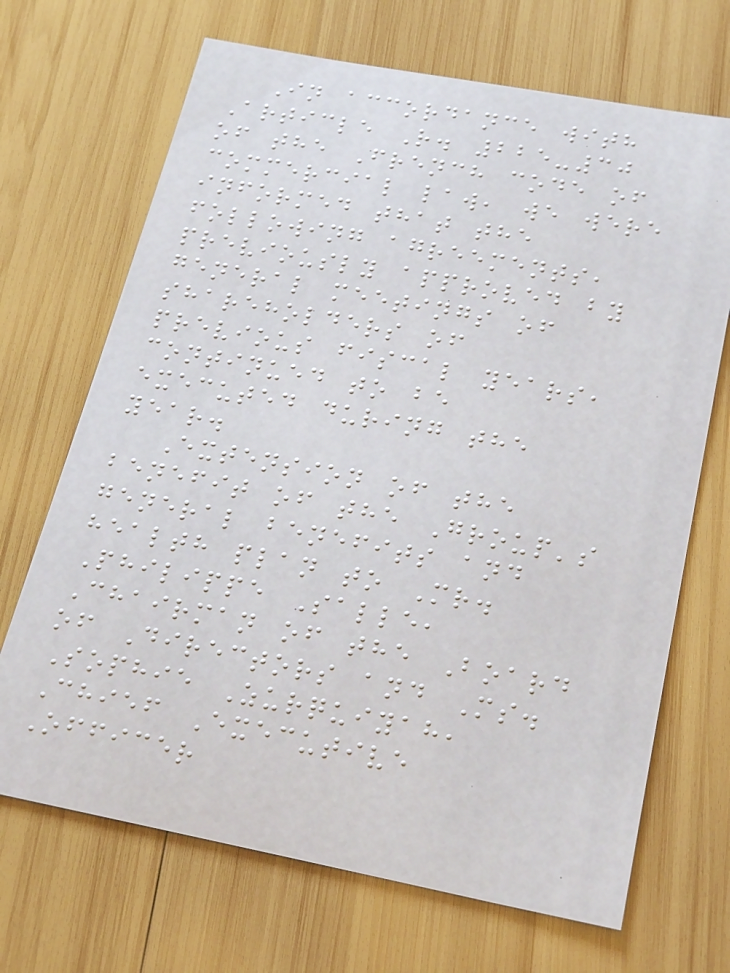In accordance with
Article R. 225-30
of the French code of
commercial law, we were
informed that the
following agreements,
previously approved by
general meetings of
shareholders of
previous fiscal years,
continued to be
executed during the
year.
Extension of the
benefit of the Group's
general benefits and
health plan to Mr.
Philippe Salle,
Chairman of the Board
of Directors and Ms.
Sophie Zurquiyah,
Chief Executive
Officer
